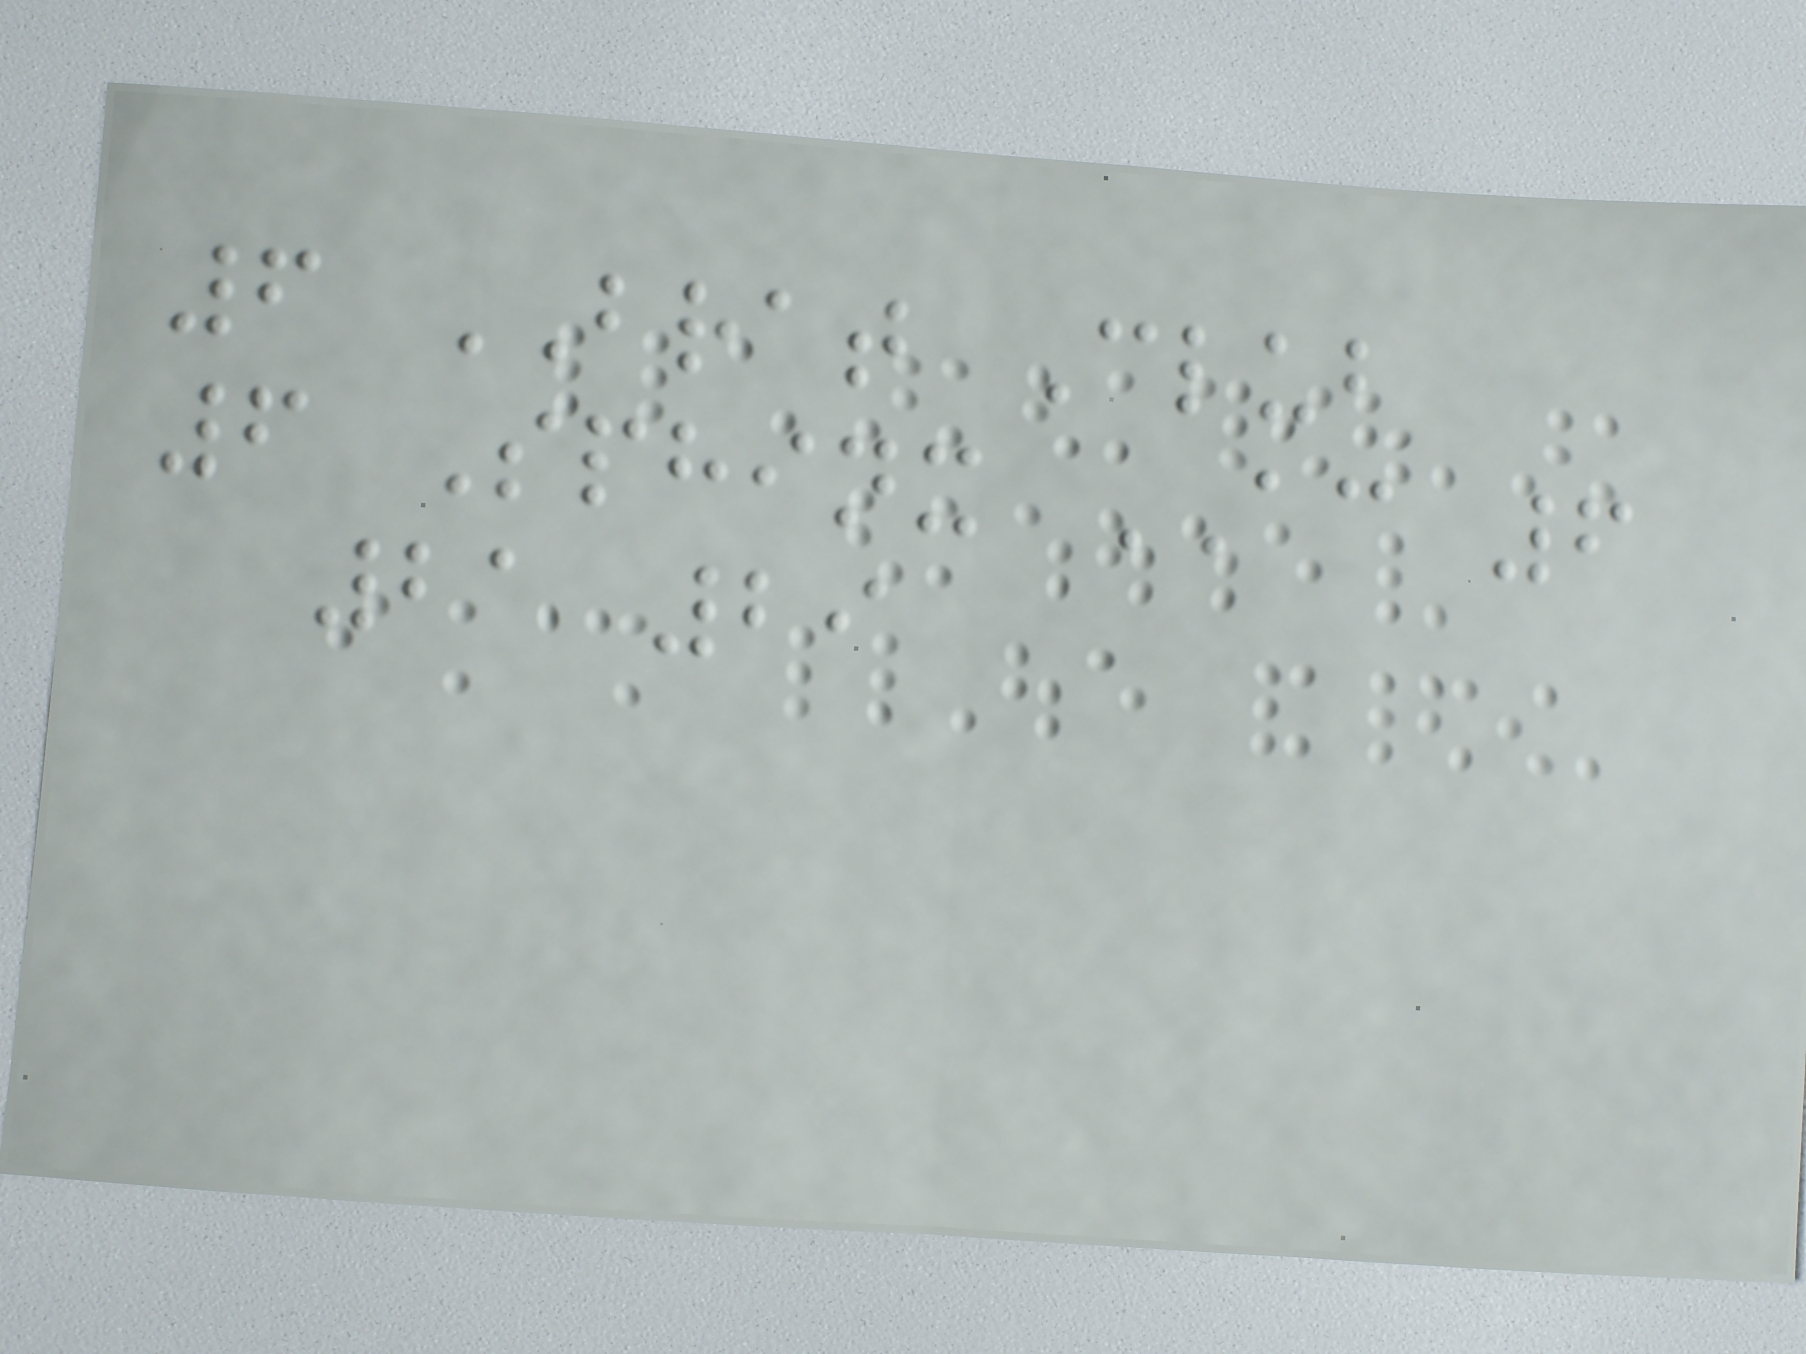6 BRAT Club
6 Sphinx AC 6
21 29
